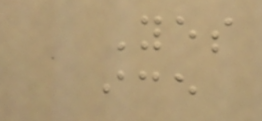Yes
ice
